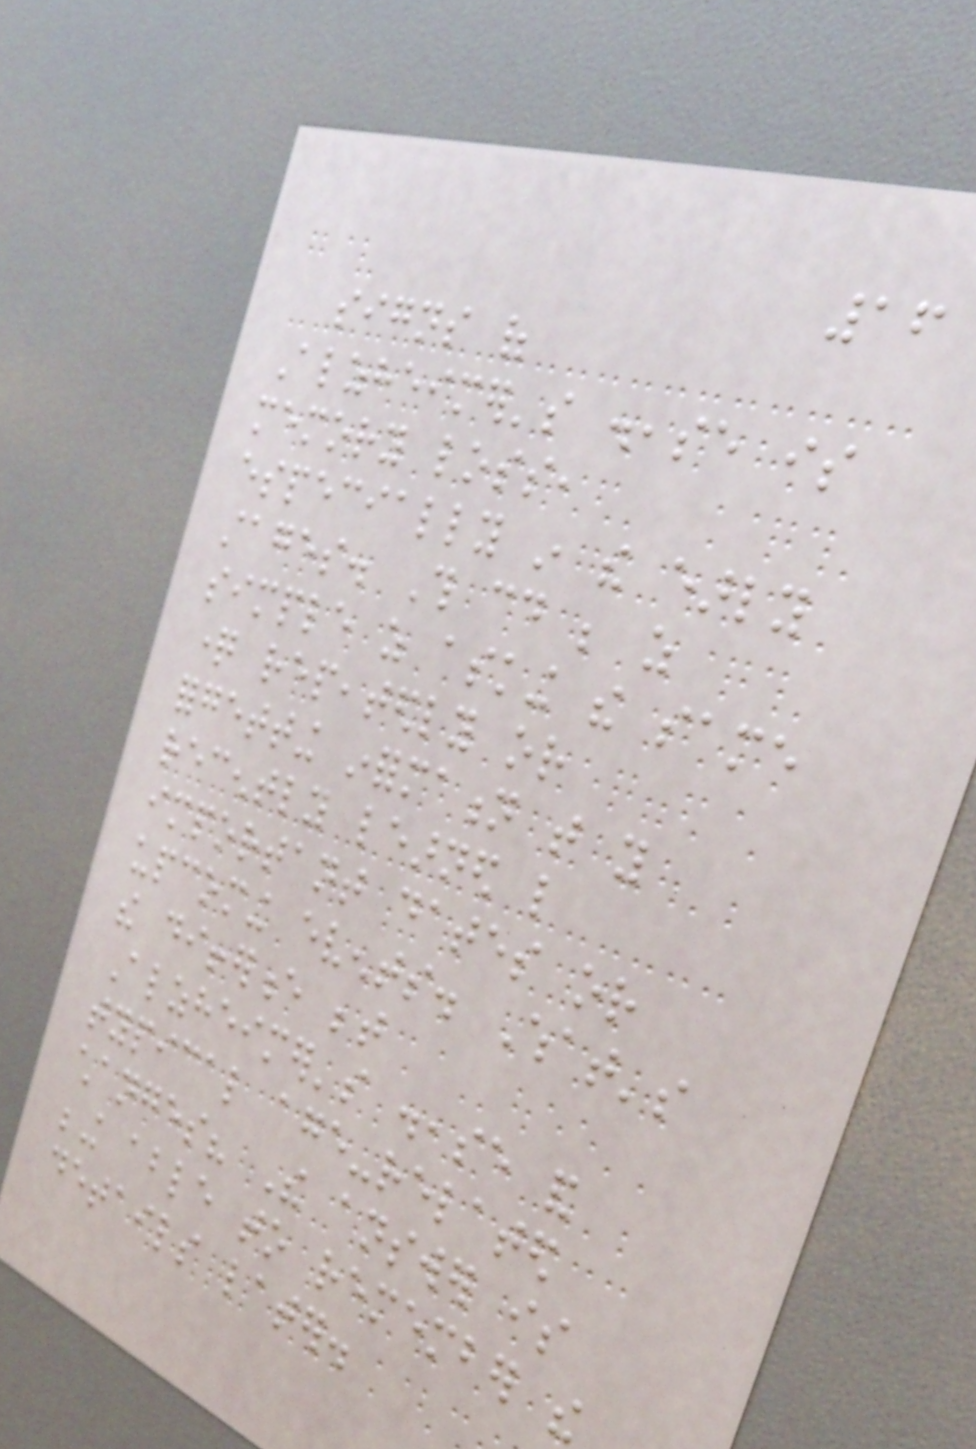16
signs of
Alzheimer's disease is
memory loss,
especially in the early
stages. This could be as
simple as asking the same
question repeatedly or
forgetting information that you
recently learned like
important dates or
upcoming events. What's
the difference between
Alzheimer's disease and
typical age-related
changes? The answer is
being able to remember the
details later.
